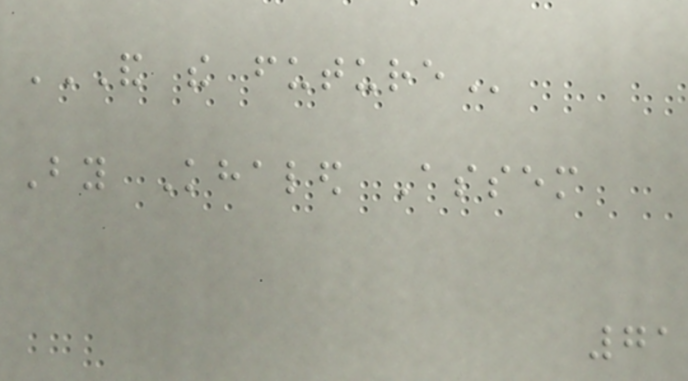AND THE FUTURE
By Khaled Assem
71
